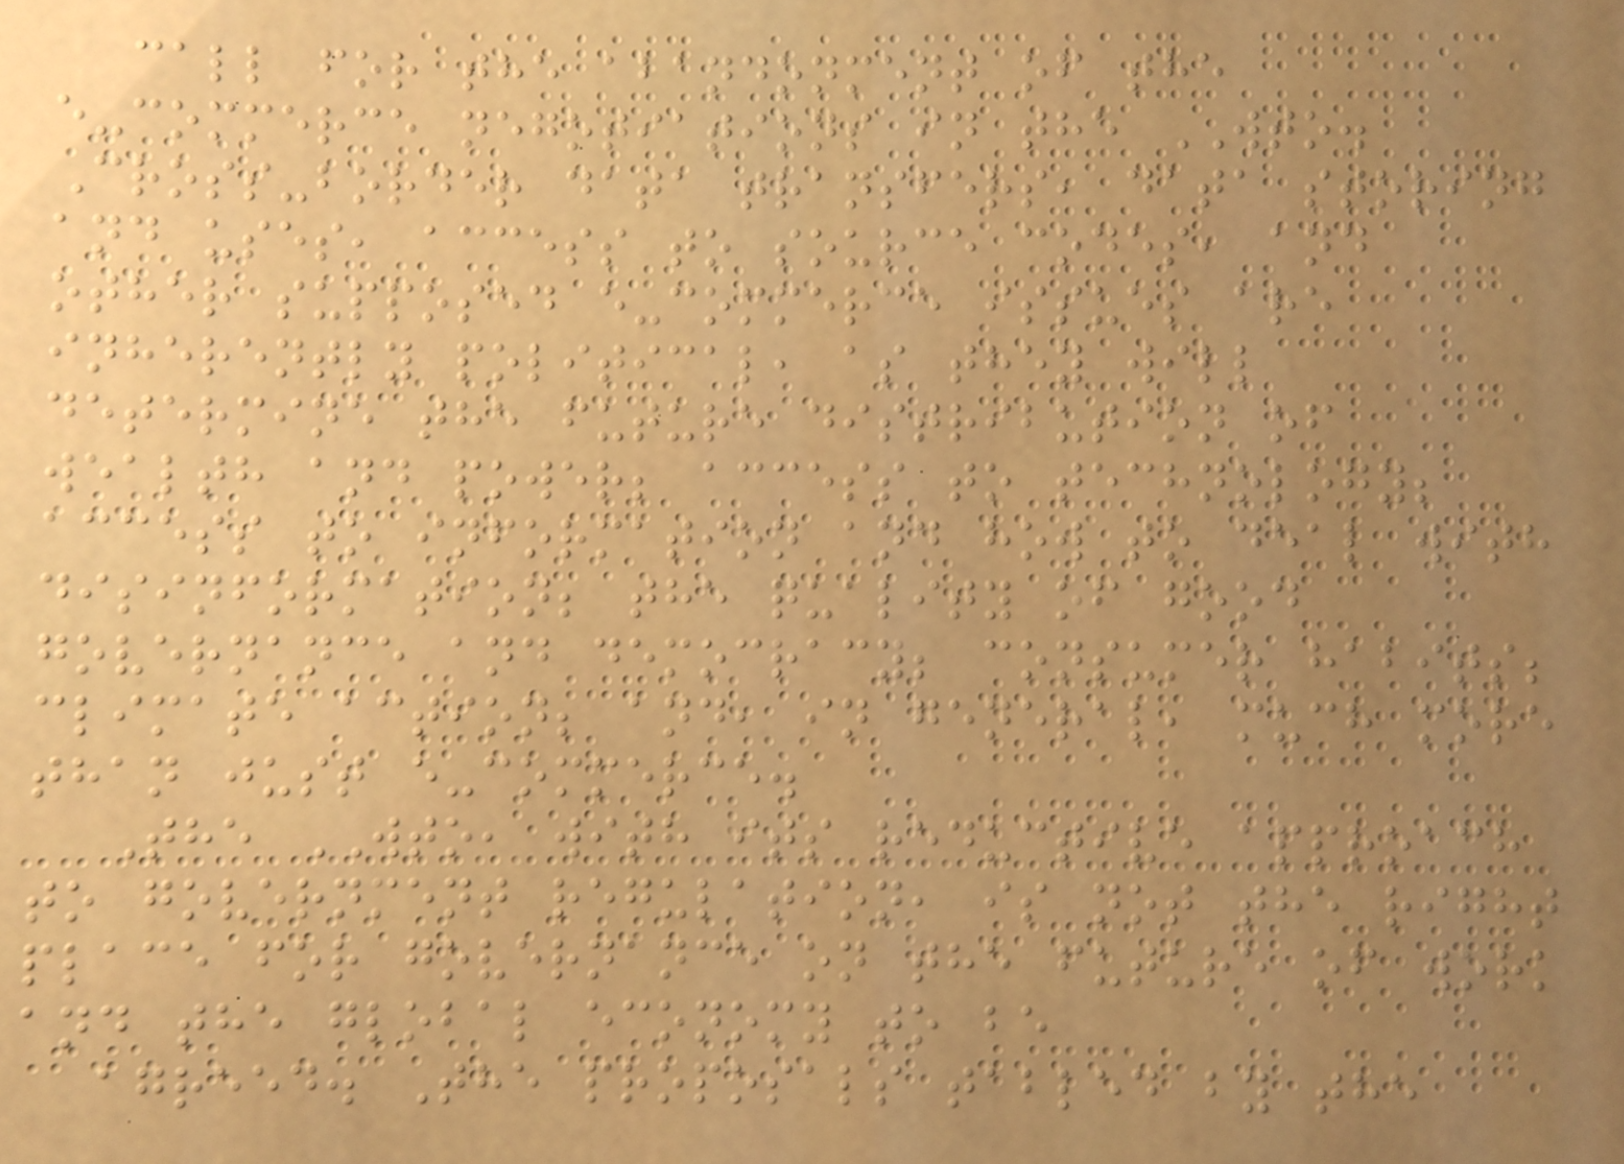call for the abandonment of the
e-commerce negotiations in the WTO.
Cross-border data transfers, data storing
and uses, access to source codes, and
other supposed e-commerce issues are
inherently political, as they will
determine the future distribution of
wealth and power; access to technology;
access to information and how to deal with
disinformation; the quality of good
governance and democracy; consumer habits;
climate action; and, in general, much more
than just e-commerce.
The WTO, with its reductive approach
to government regulation, is not the right
place for governance on the future of work
and the global economy to be
agreed. The proposals tabled by the
